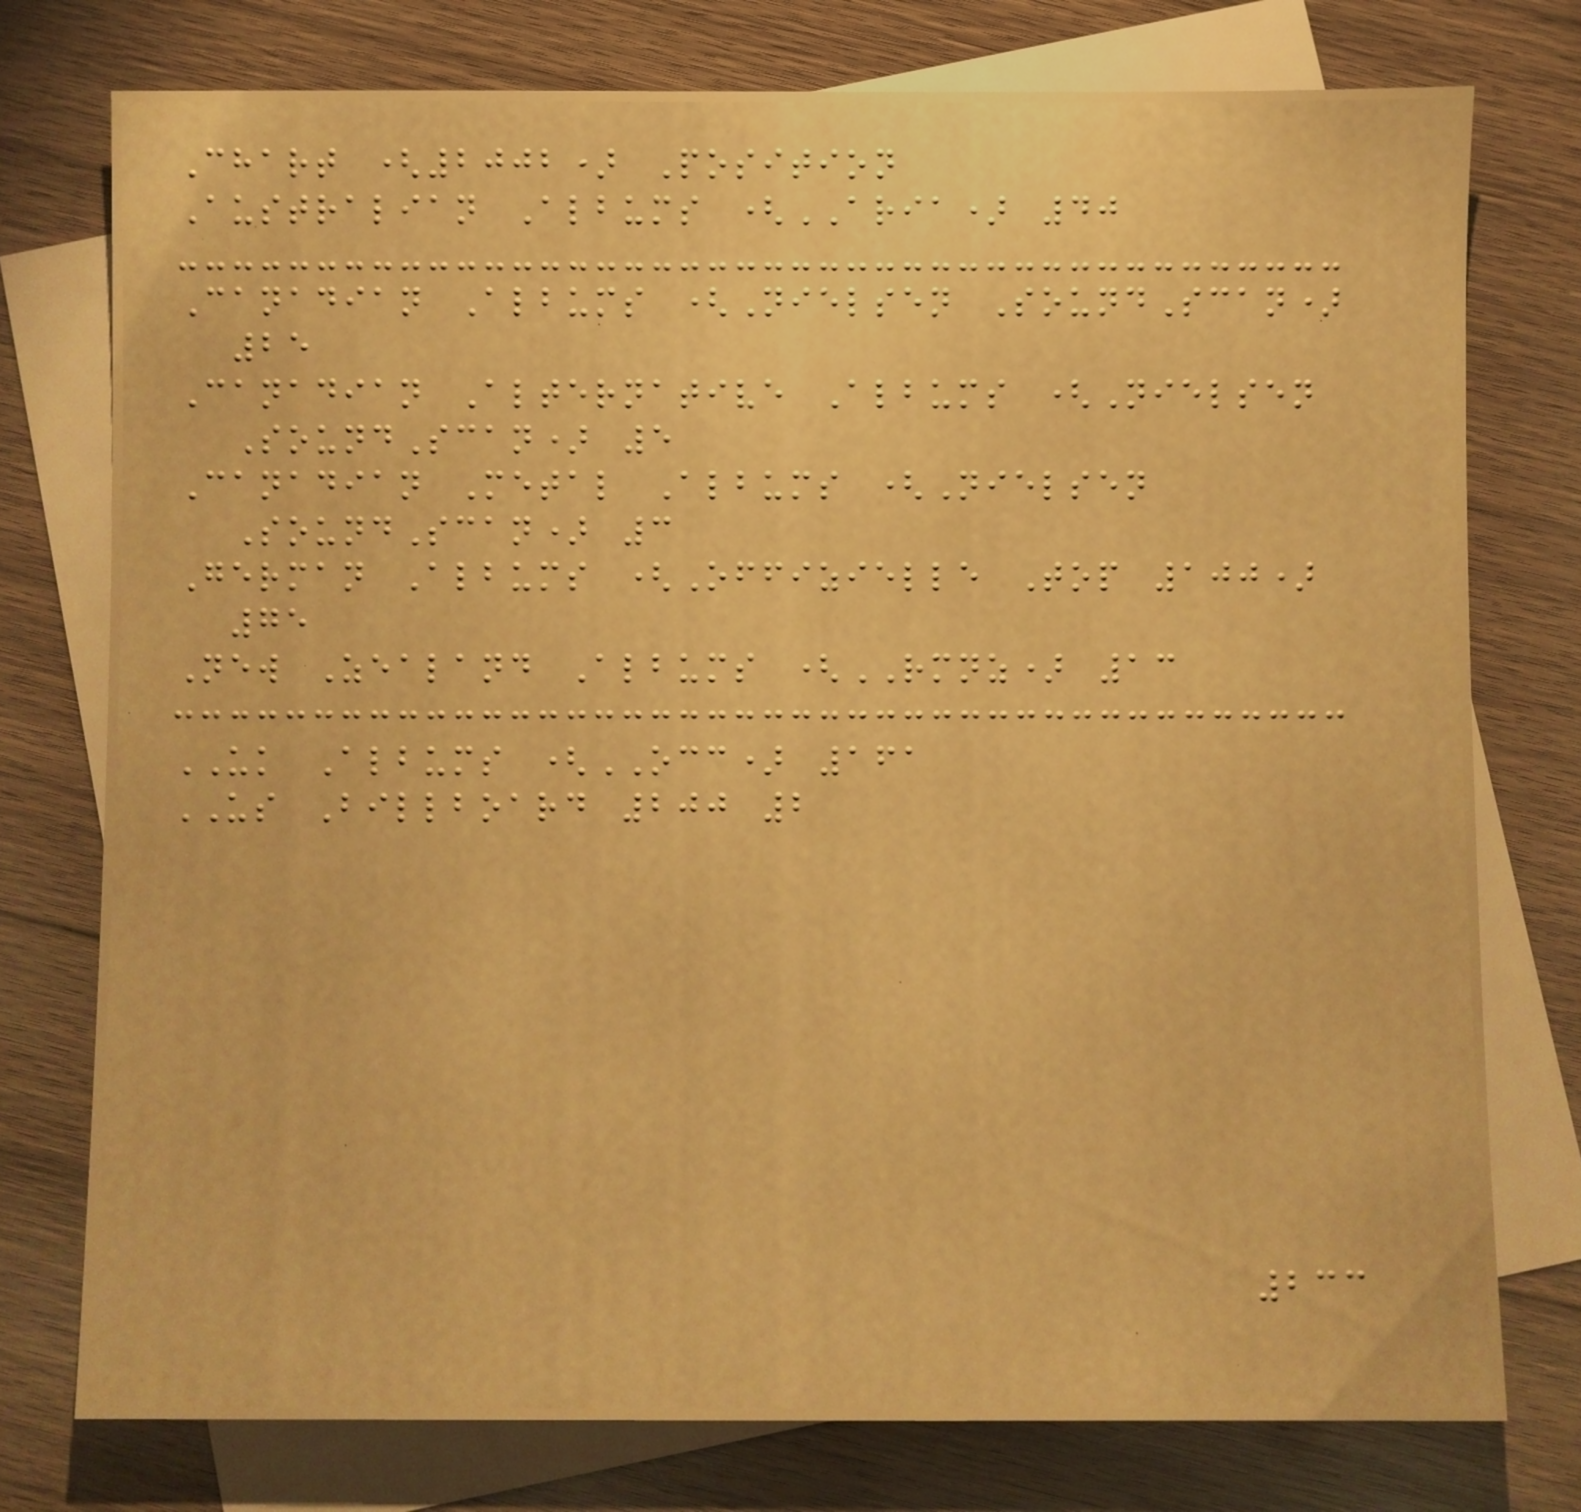Chart (2002) Position
Australian Albums (ARIA) 40
Canadian Albums (Nielsen SoundScan)
25
Canadian Alternative Albums (Nielsen
SoundScan) 5
Canadian Metal Albums (Nielsen
SoundScan) 3
German Albums (Offizielle Top 100)
75
New Zealand Albums (RMNZ) 13
UK Albums (OCC) 161
US Billboard 200 2
233
